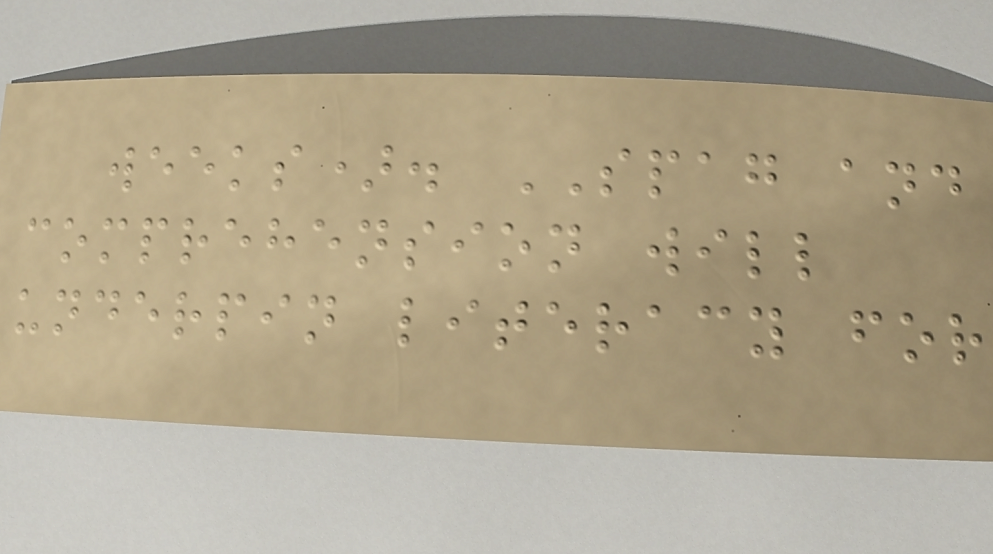weeks). SPAG and
comprehension will
underpin literacy for
